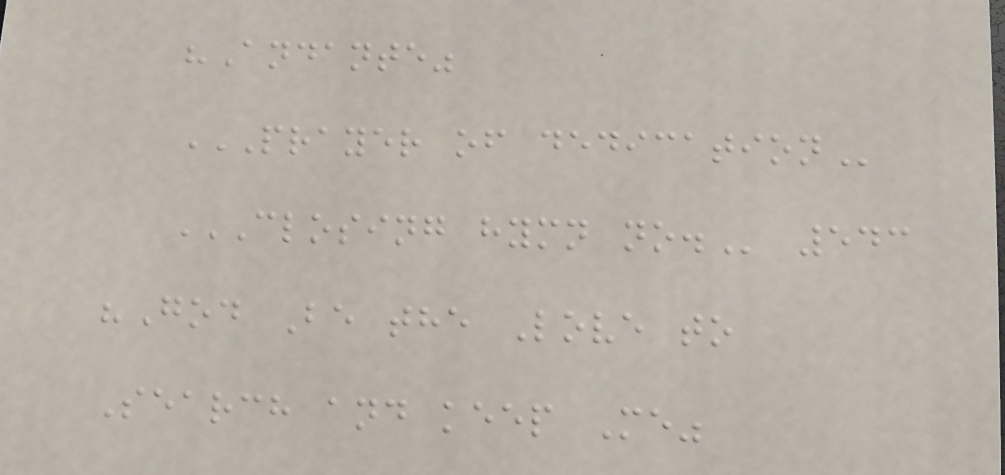"Andante"
PRAYER OF DEDICATION
CLOSING HYMN NO. 543
"God Be the Love to
Search and keep Me"
